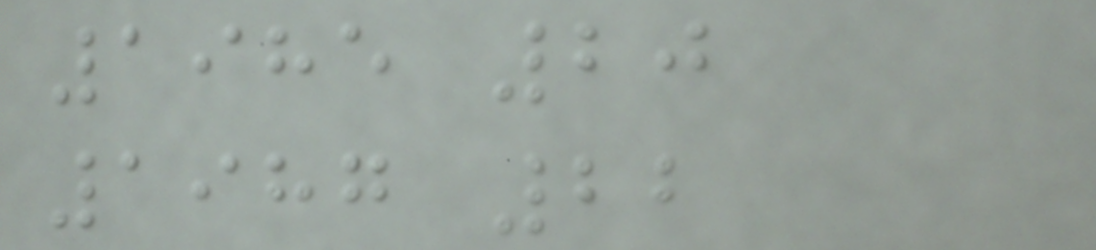1985 20
1987 22
